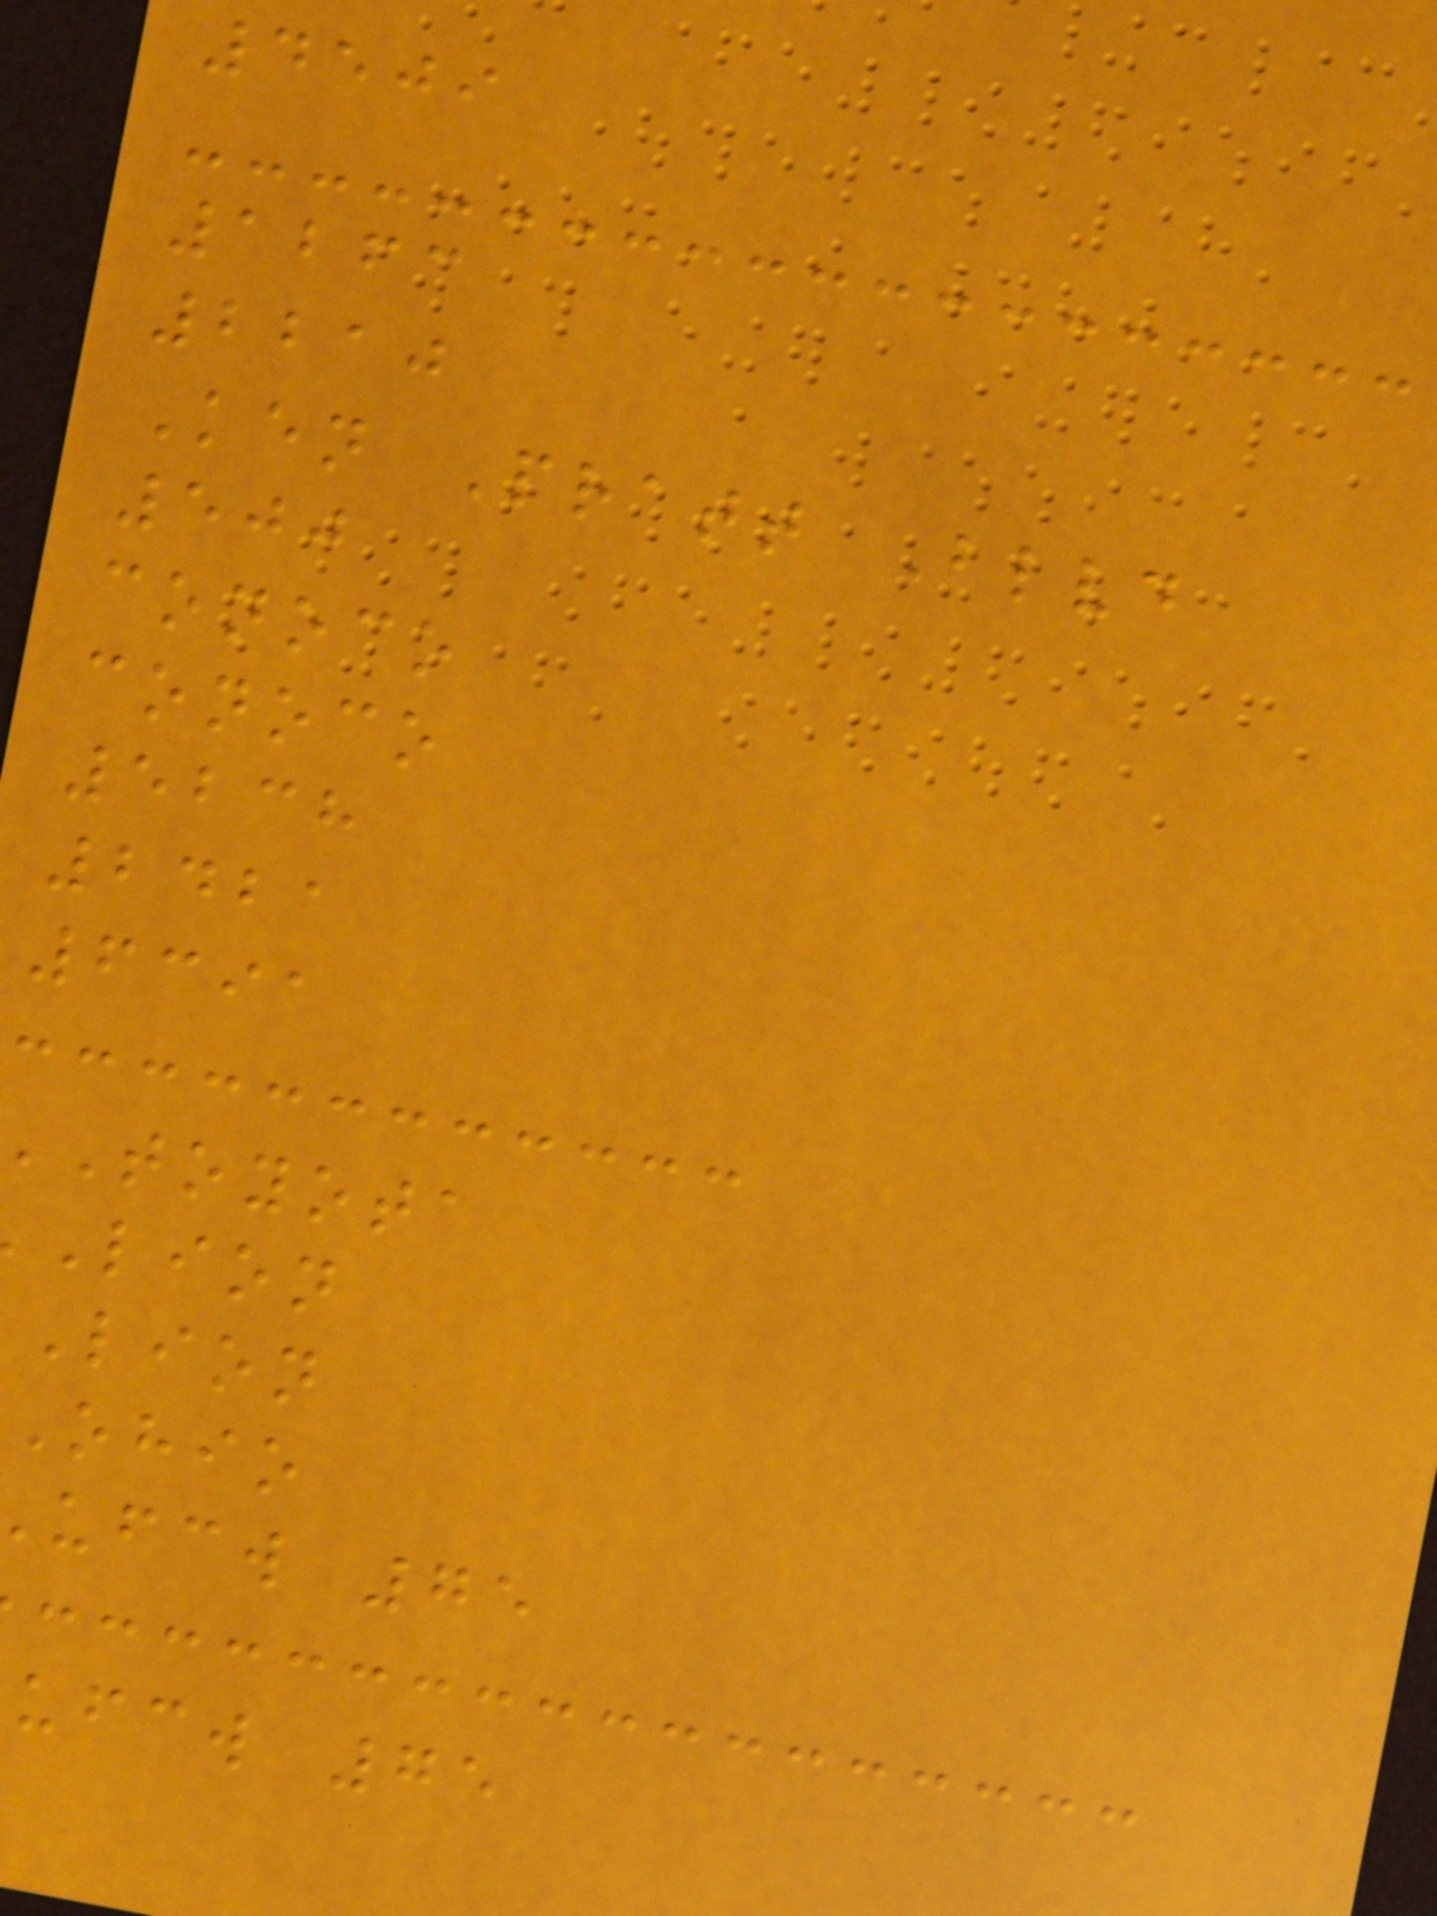4509
1263
2210
Ken Pratt Blvd
500
conoco
conoco
5238
2421
6391
toyota
lion
lion
ohio
ufcw 75
ufcw 75
